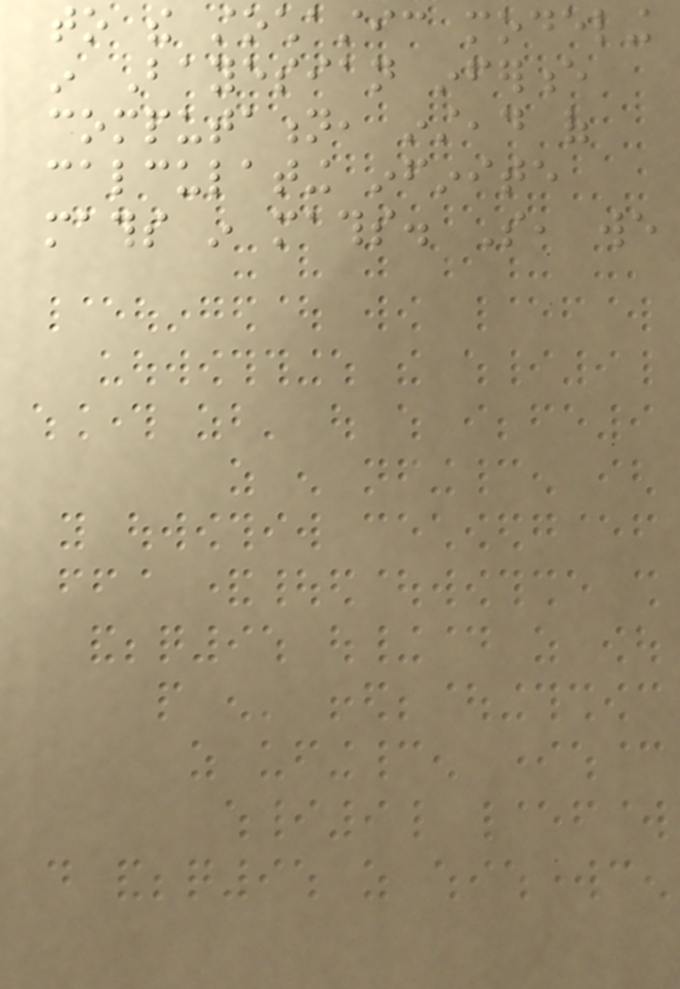to the stochastic modeling
in Bayesian inference
computation, instead of
calculating infinite
maths in maths. So, we
